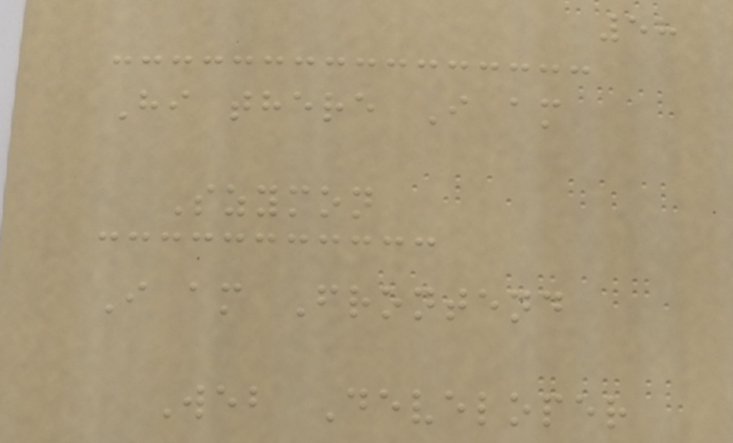58
Hi there I am
Szymon
I am Frontend
Web Developer
